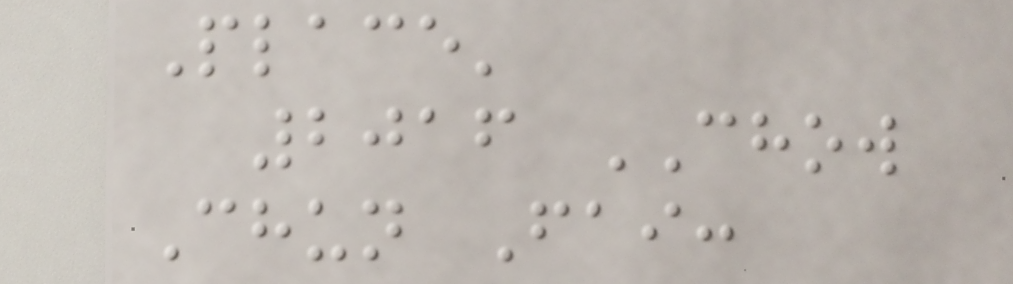Place'
2016 CHOW
Chun Fai:
